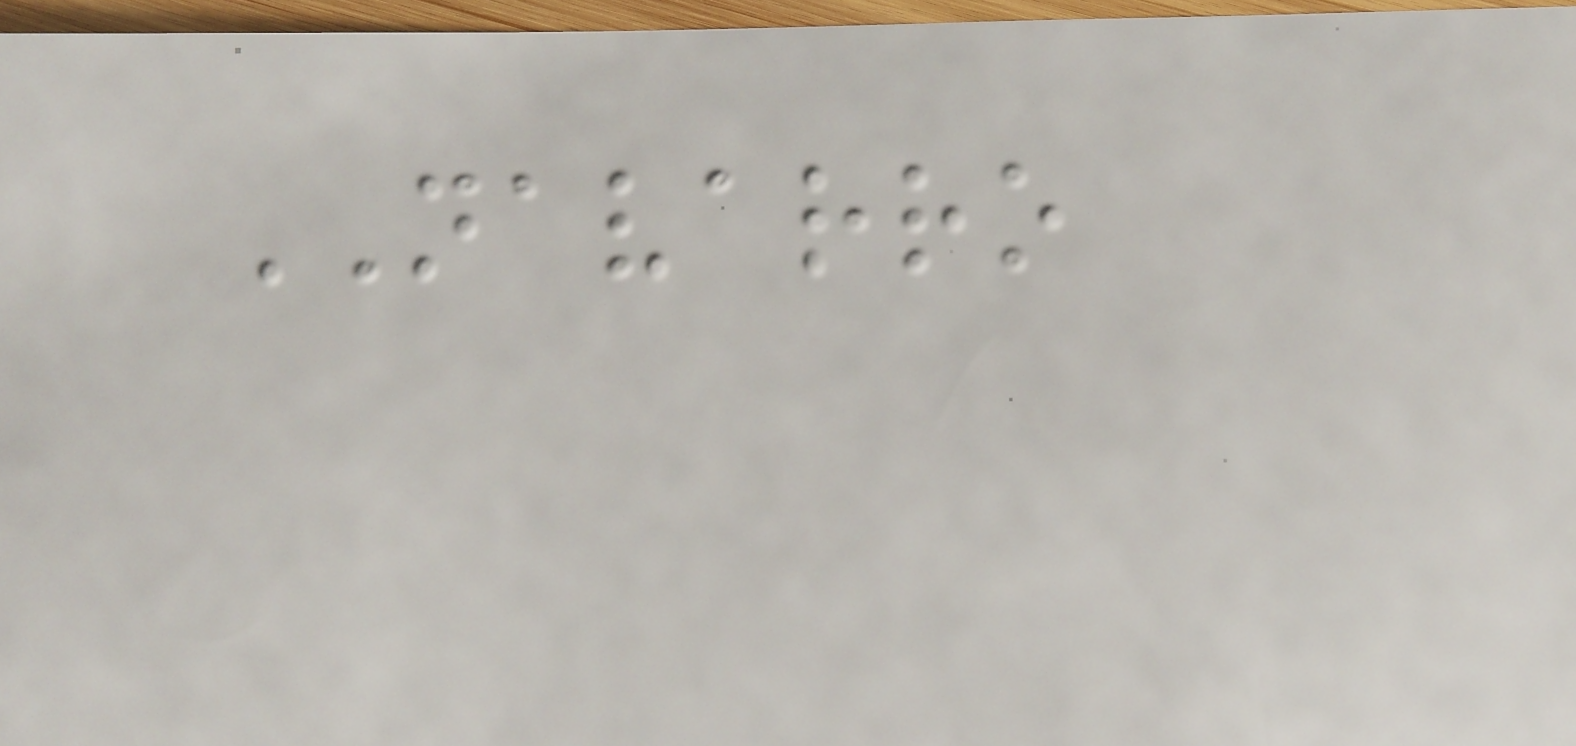NAVARRO
